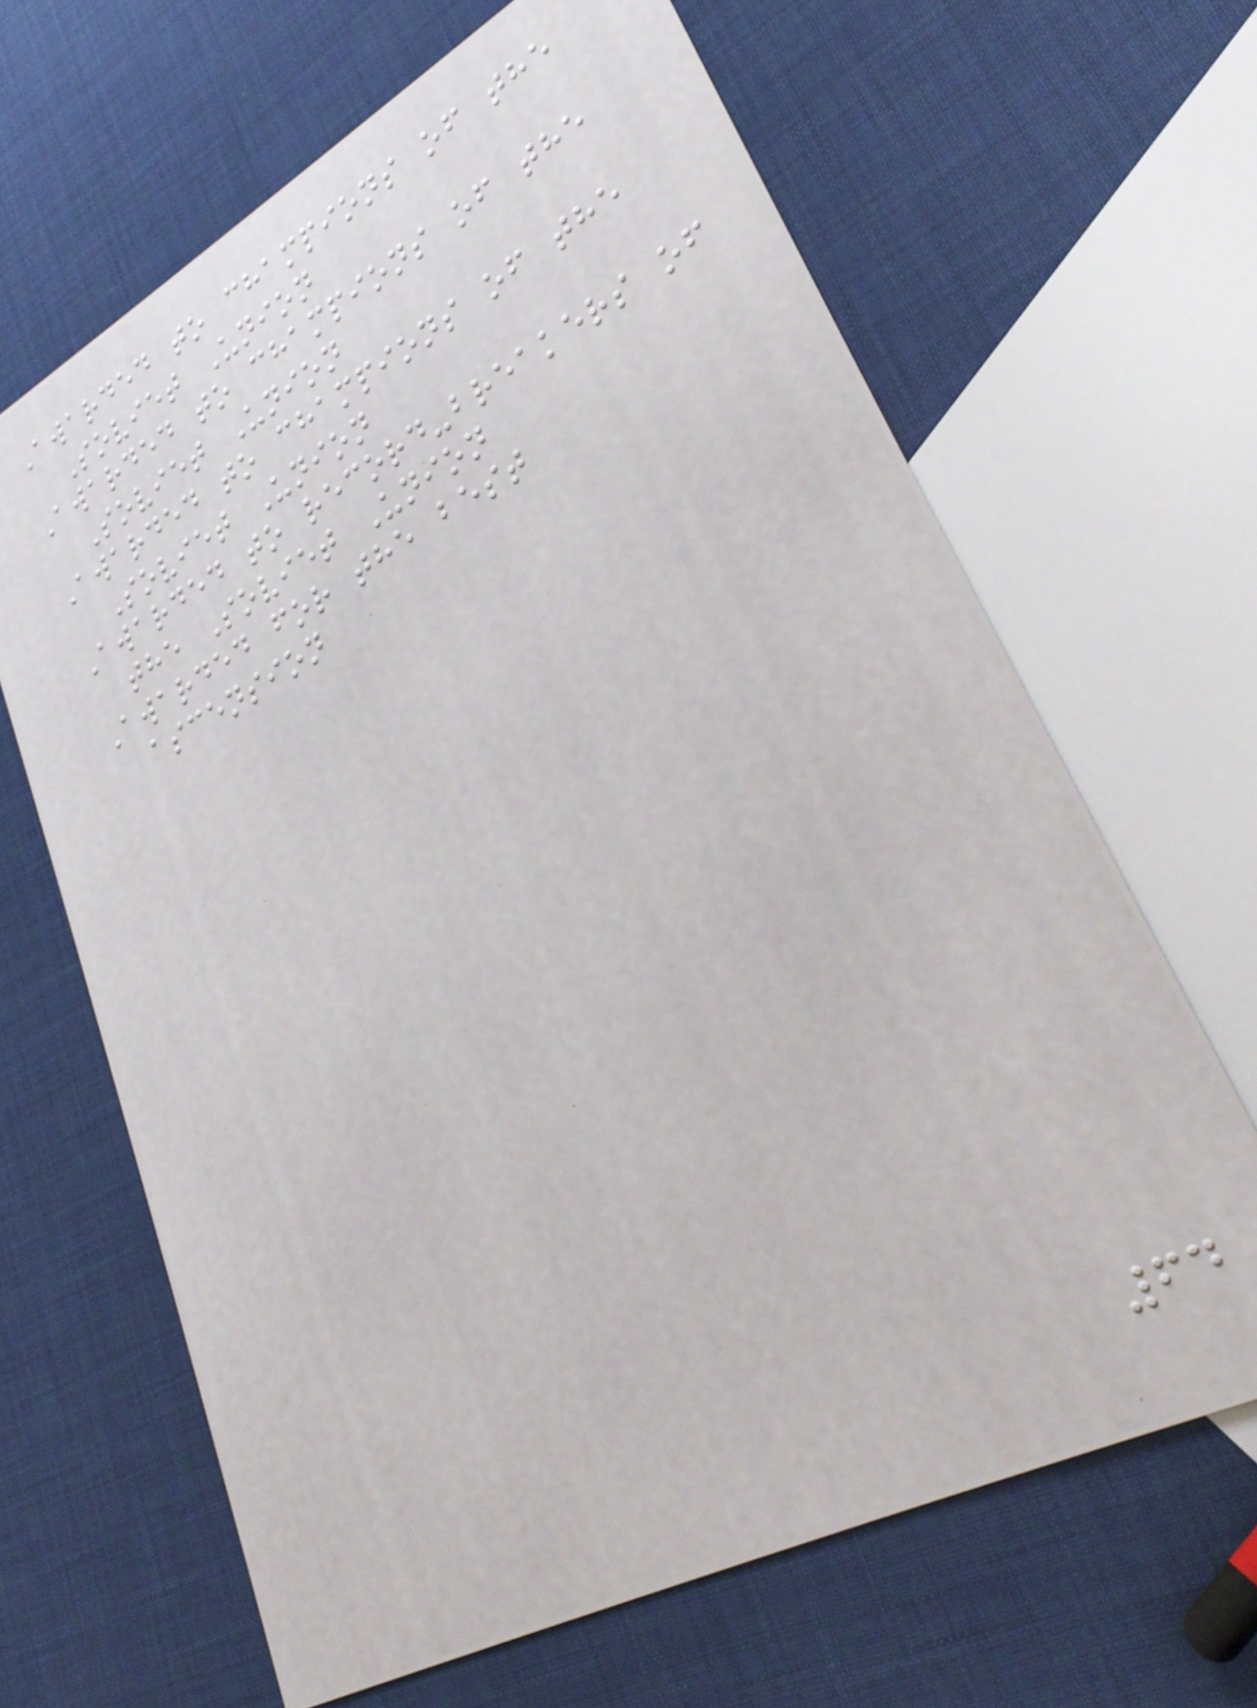Awarded to champions of the
Soviet Union
Awarded to champions of the
Soviet Union
Awarded to champions of the
Soviet Union
Awarded to record-breakers of
the Soviet Union
Awarded for the best
ascension
64
